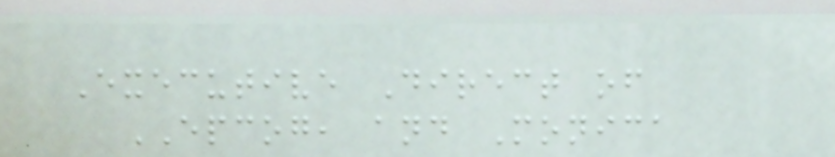Executive Direct of
EPCOG, and Monica
